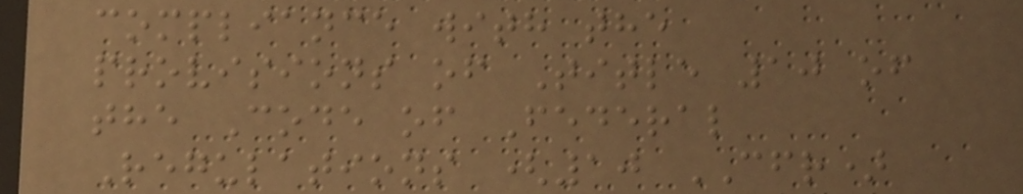compliance with the
provisions of Title 10 of
the Code of Federal
Regulations (10 CFR)
